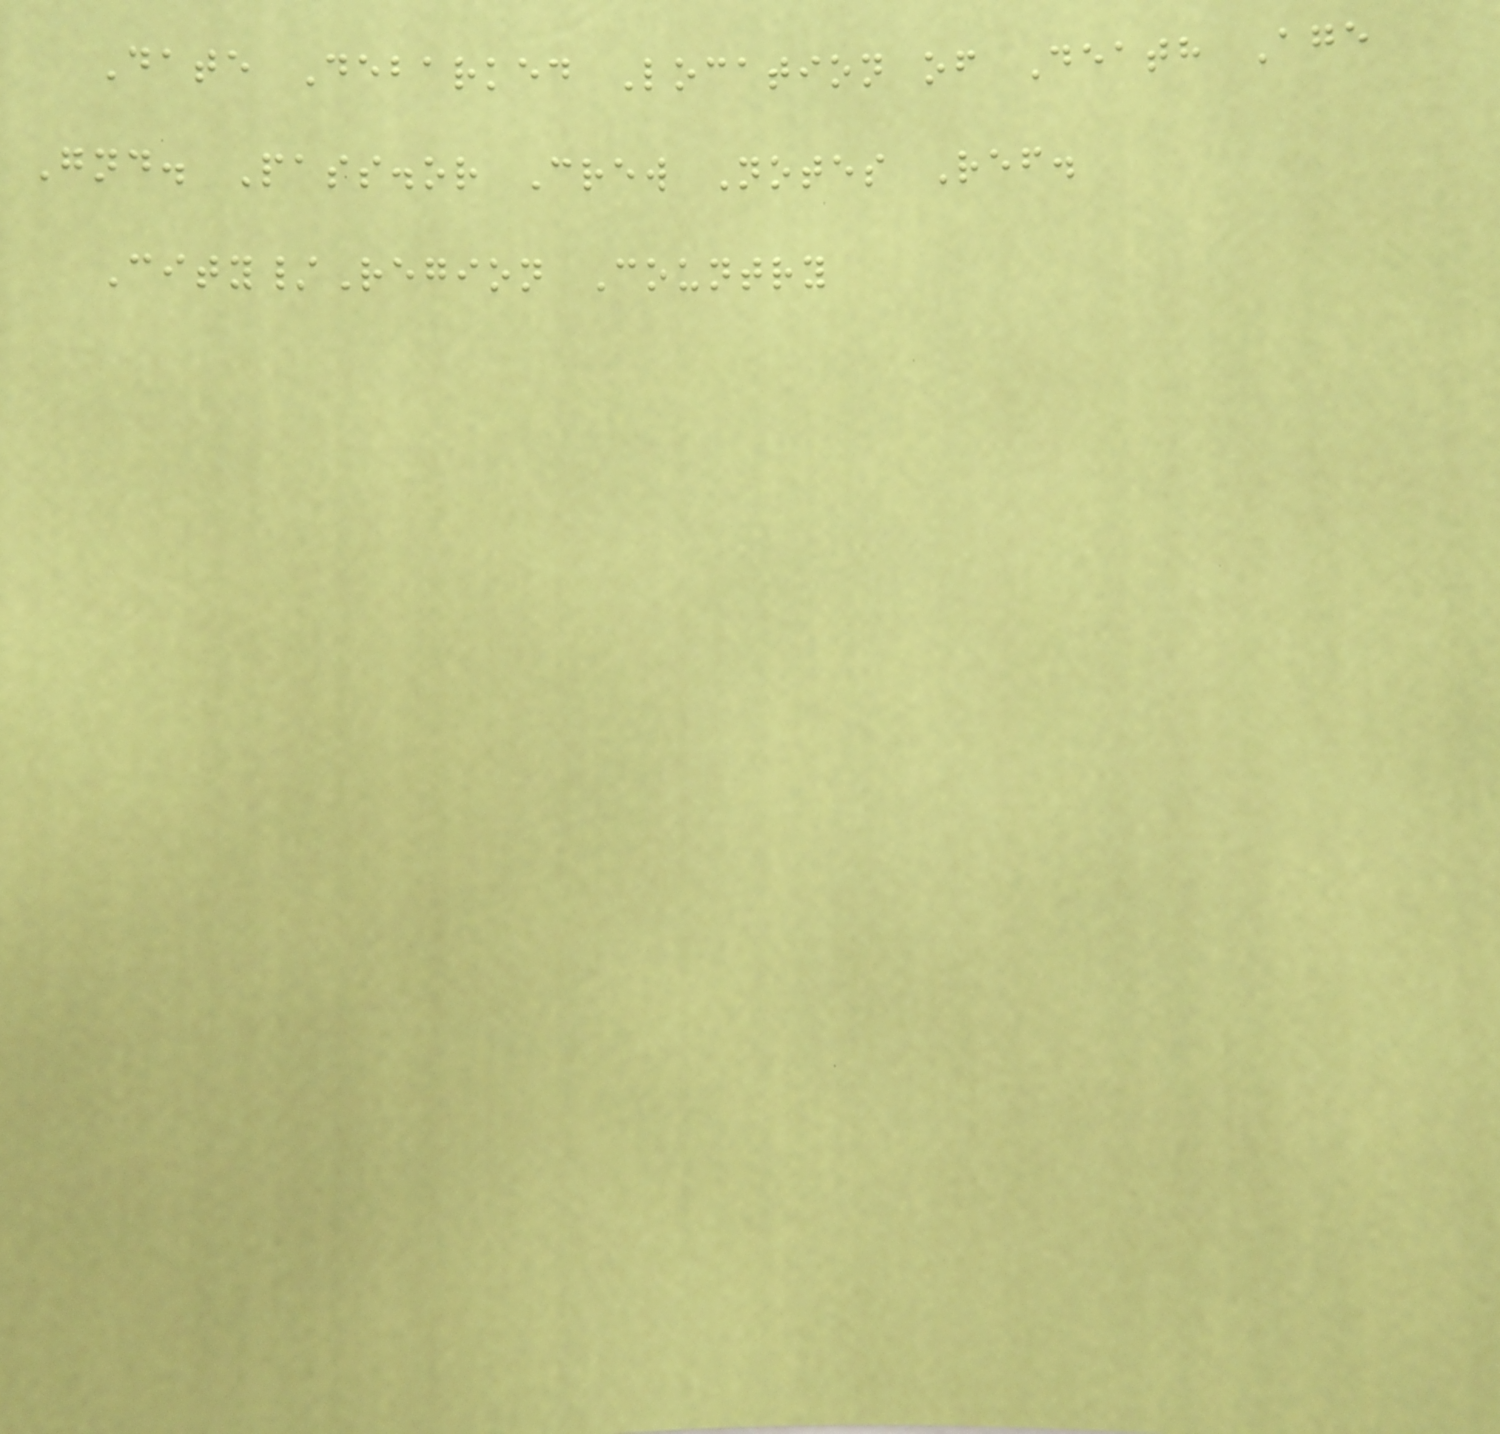Date Debarked Location of Death Age
Gnd. Pass.or Crew Notes Ref.
City/Region Country
